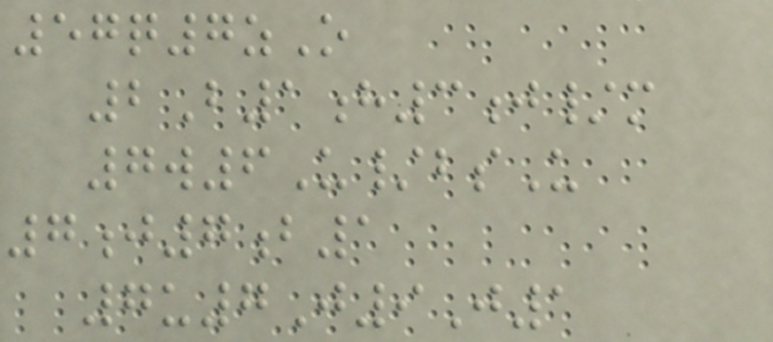57q7zO
2B1h3j/m
7w6U/bsU
7j7b1
7u7J9J1
